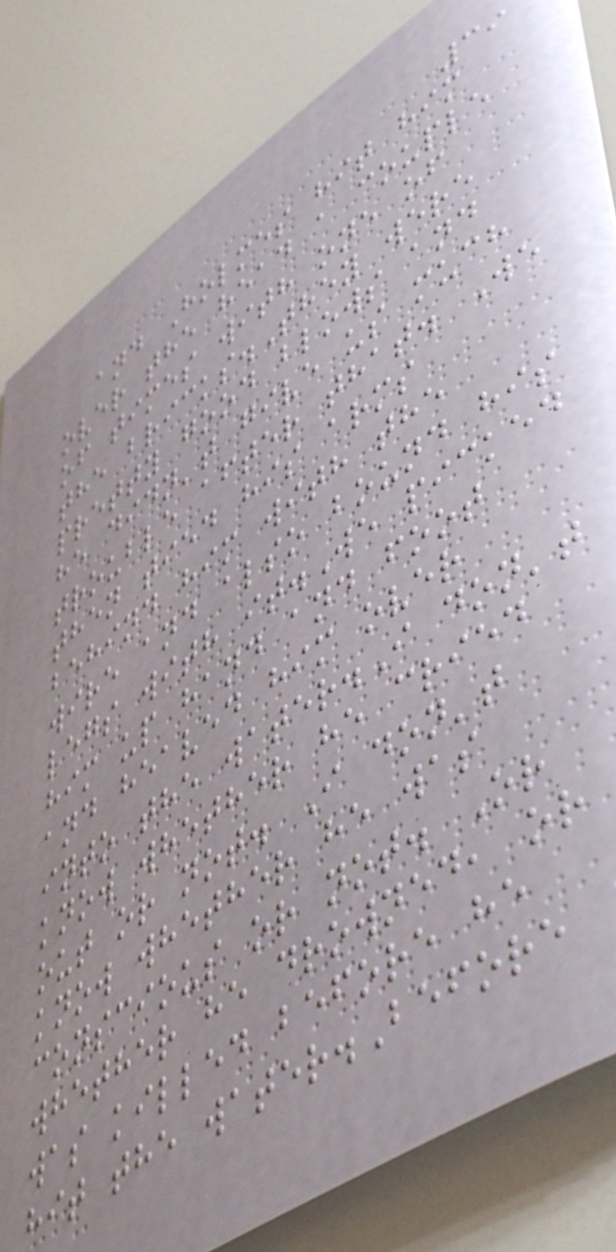39
and Holmes hit him
over the head a couple
of times with one of
the bricks.They were
pretty good blows and
he didn't give us much
trouble after that. We
then tied his arms
behind him with the
wire and also bound his
legs with it.We picked
him up hand and foot
and heaved him over
into the water.I don't
know whether he cried
out or not. I don't
know whether he was
conscious or not. Or
whether he drowned, or
was killed before he
hit the water.Before
